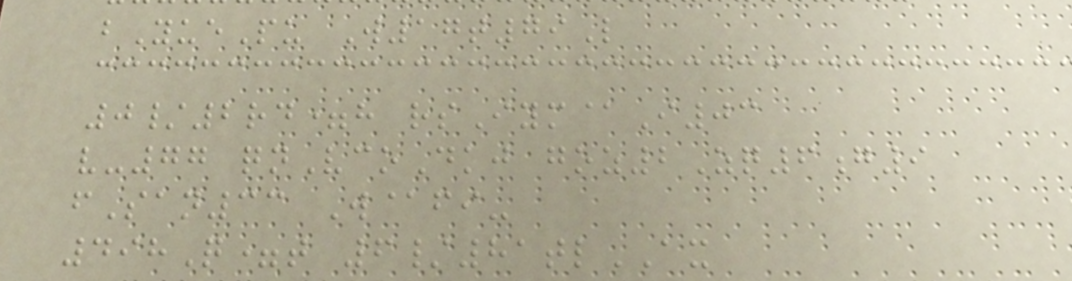bYuePu W17t79L
0/2rd=h rsIym@I03
v-77 qnVcoDkj goz2Zq6g9
fSan33 W@fi-
498Q=t 6/81tlAX
